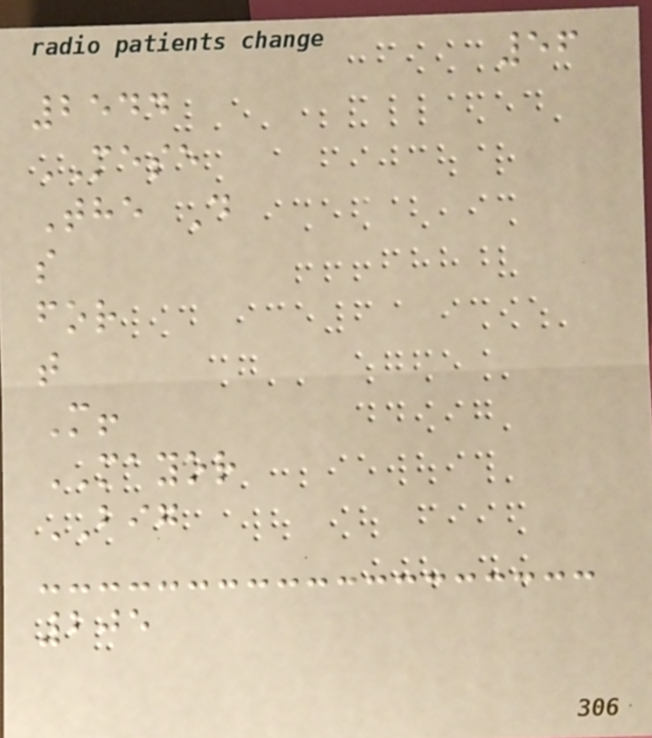56
2544
MESE
The D
s
for
t
M!
MAYOR
BIG
205
